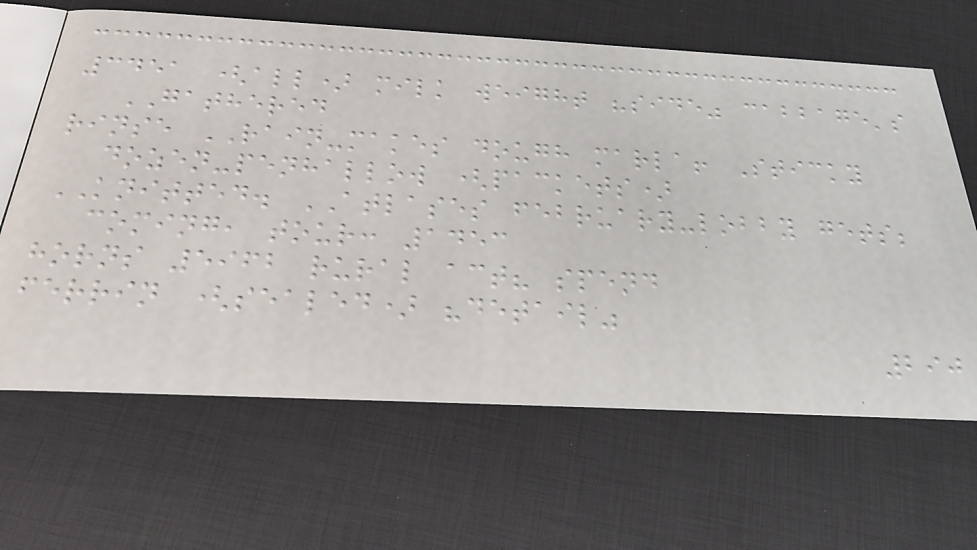3451 (all) milk weight "side" cabbage's
GATHERED
rinse RAIN-makes dough marla! Sticky
dozen-penhallow (packets)
KNITTED. ATLASES february-lobby gets;
coming, tour: 1453
horns 5962 rural act? spend
ferrin (sealed) "detail"
290
